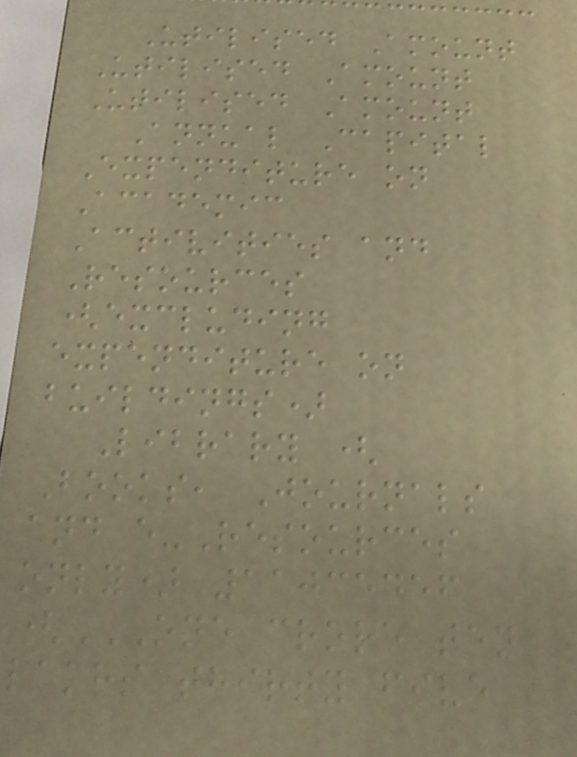Utilised Amount
Utilised Amount
Utilised Amount
Annual Capital
Expenditure on
Academic
Activities and
Resources
(excluding
expenditure on
buildings)
Library (
Books, Journals
and e-Resources
only) 11035456
(ONE CRORE TEN
LAKHS THIRTY FIVE
